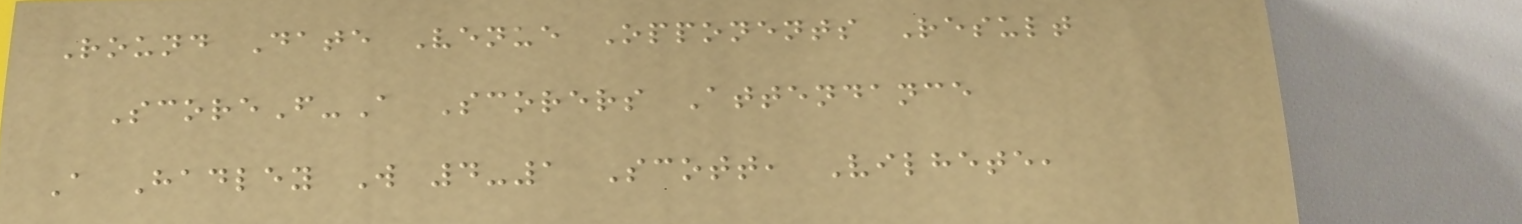Round Date Venue Opponents Result
ScoreF-A Scorers Attendance
A Hadley W 4-1 Scott, Vilhete,
